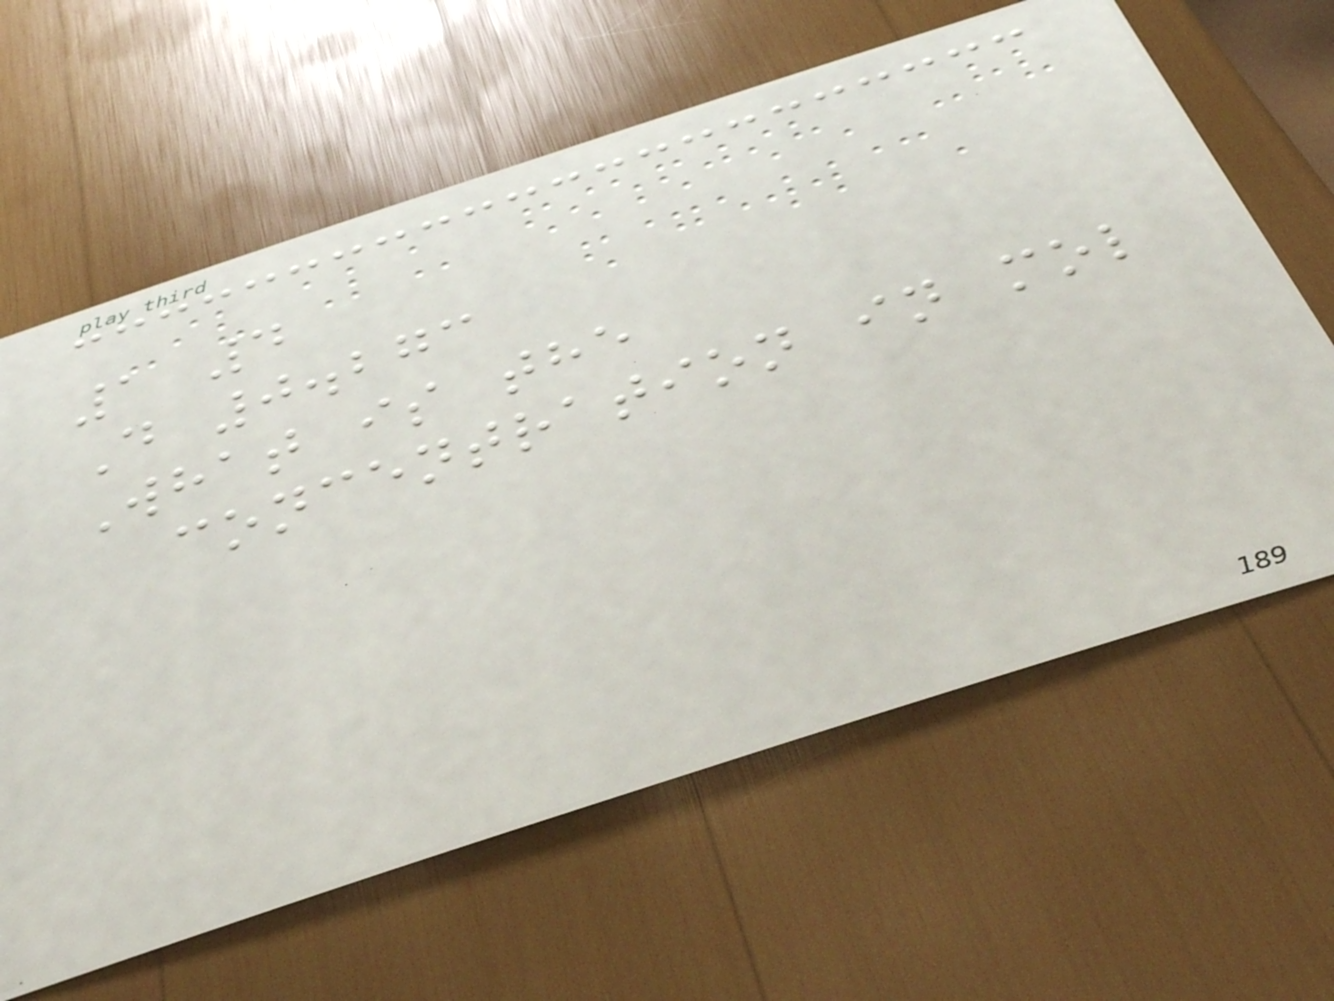1 4
D 0.273
What is the
concentration in mol
